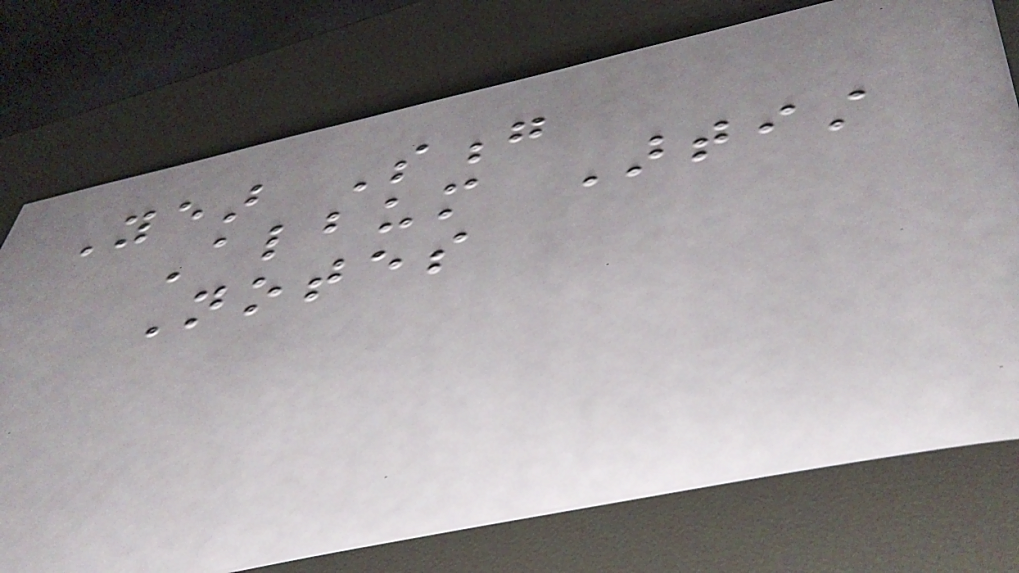Year Song
Album Artist
Notes
